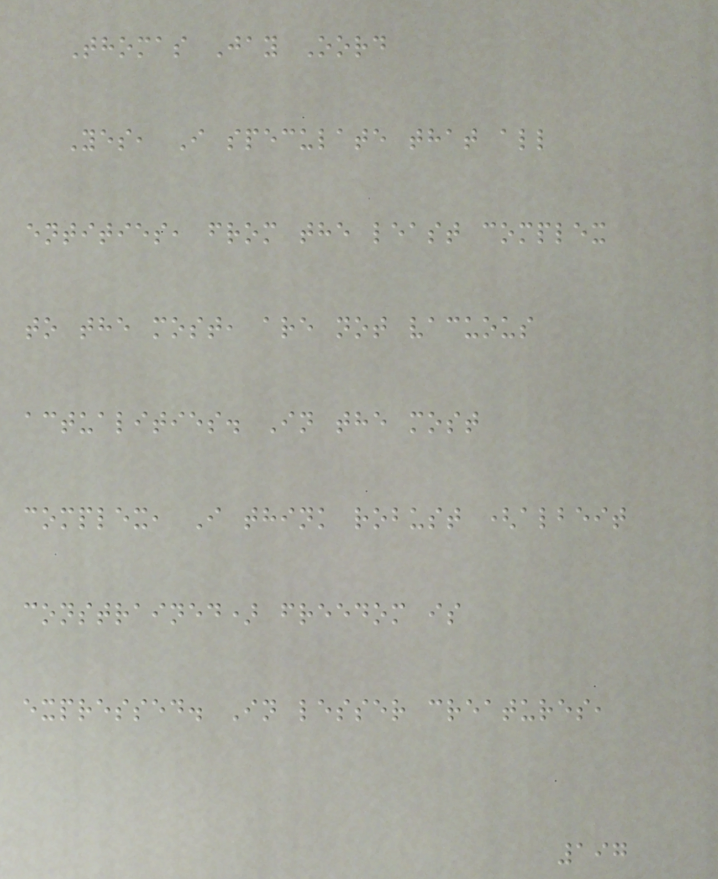Thomas Jay Oord
Yes, I speculate that all
entities, from the least complex
to the most, are not vacuous
actualities. In the most
complex, I think robust (albeit
constrained) freedom is
expressed. In lesser creatures,
197
